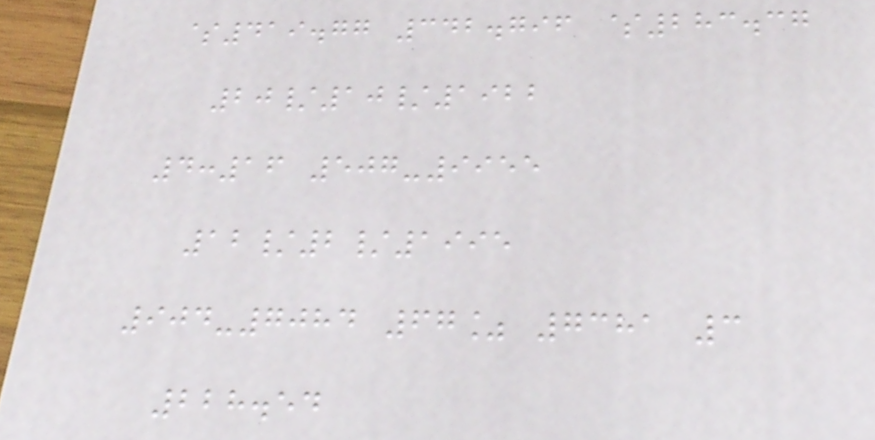$419.77 342.796 $283.37
20/10/1922
4:16 507-9955
12/2/1995
904-7084 67% 7381 3
228.54
